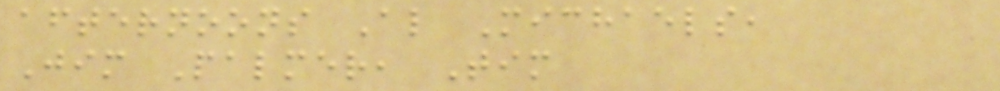afternoons Al Michaels,
Jim Palmer, Tim
